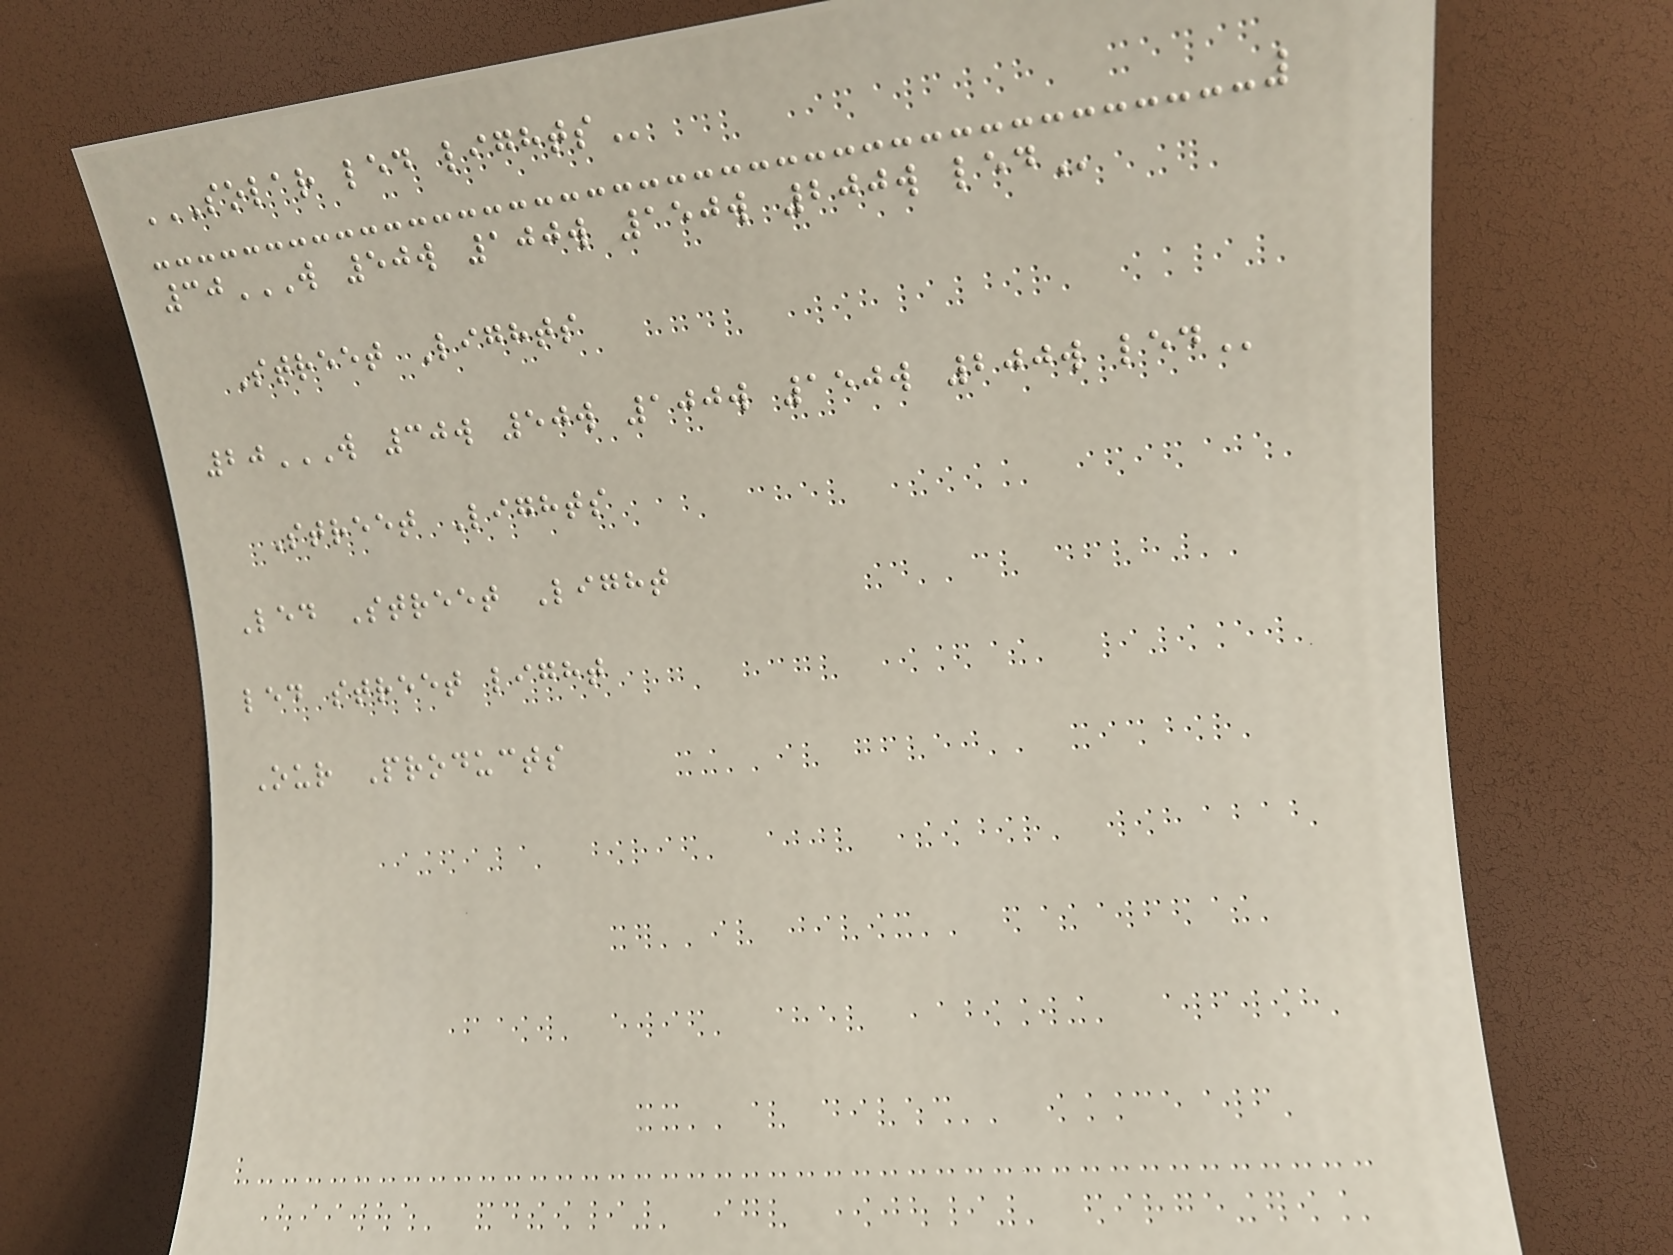SOLAR LED LIGHTS
30W 50W 100W 150W 200W LED
Street Lights
20W 30W 50W 100W 150W 200W LED
Street Lights
Led Street Light
led street light
Our Products
